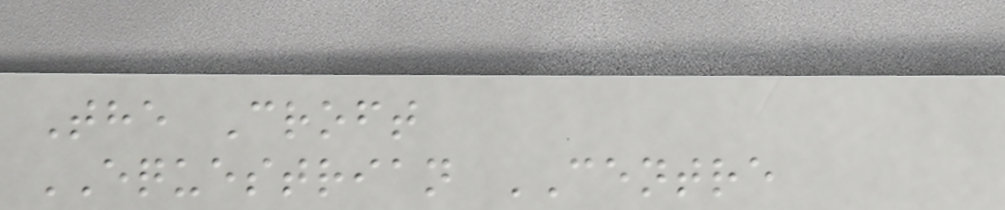The Croft
EQUESTRIAN CENTRE
